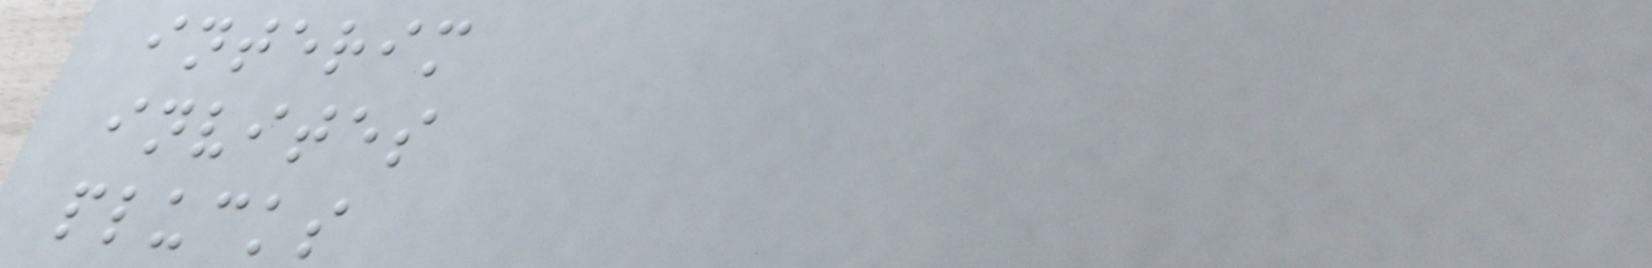interim
invites
plucks
